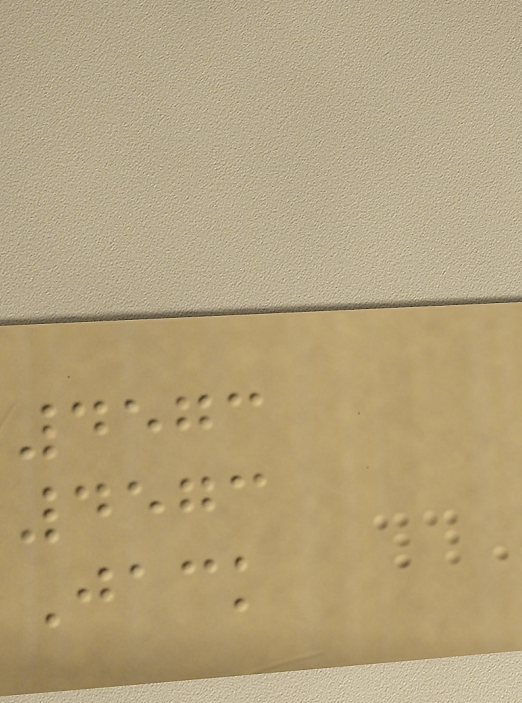4573
4573
Jack
